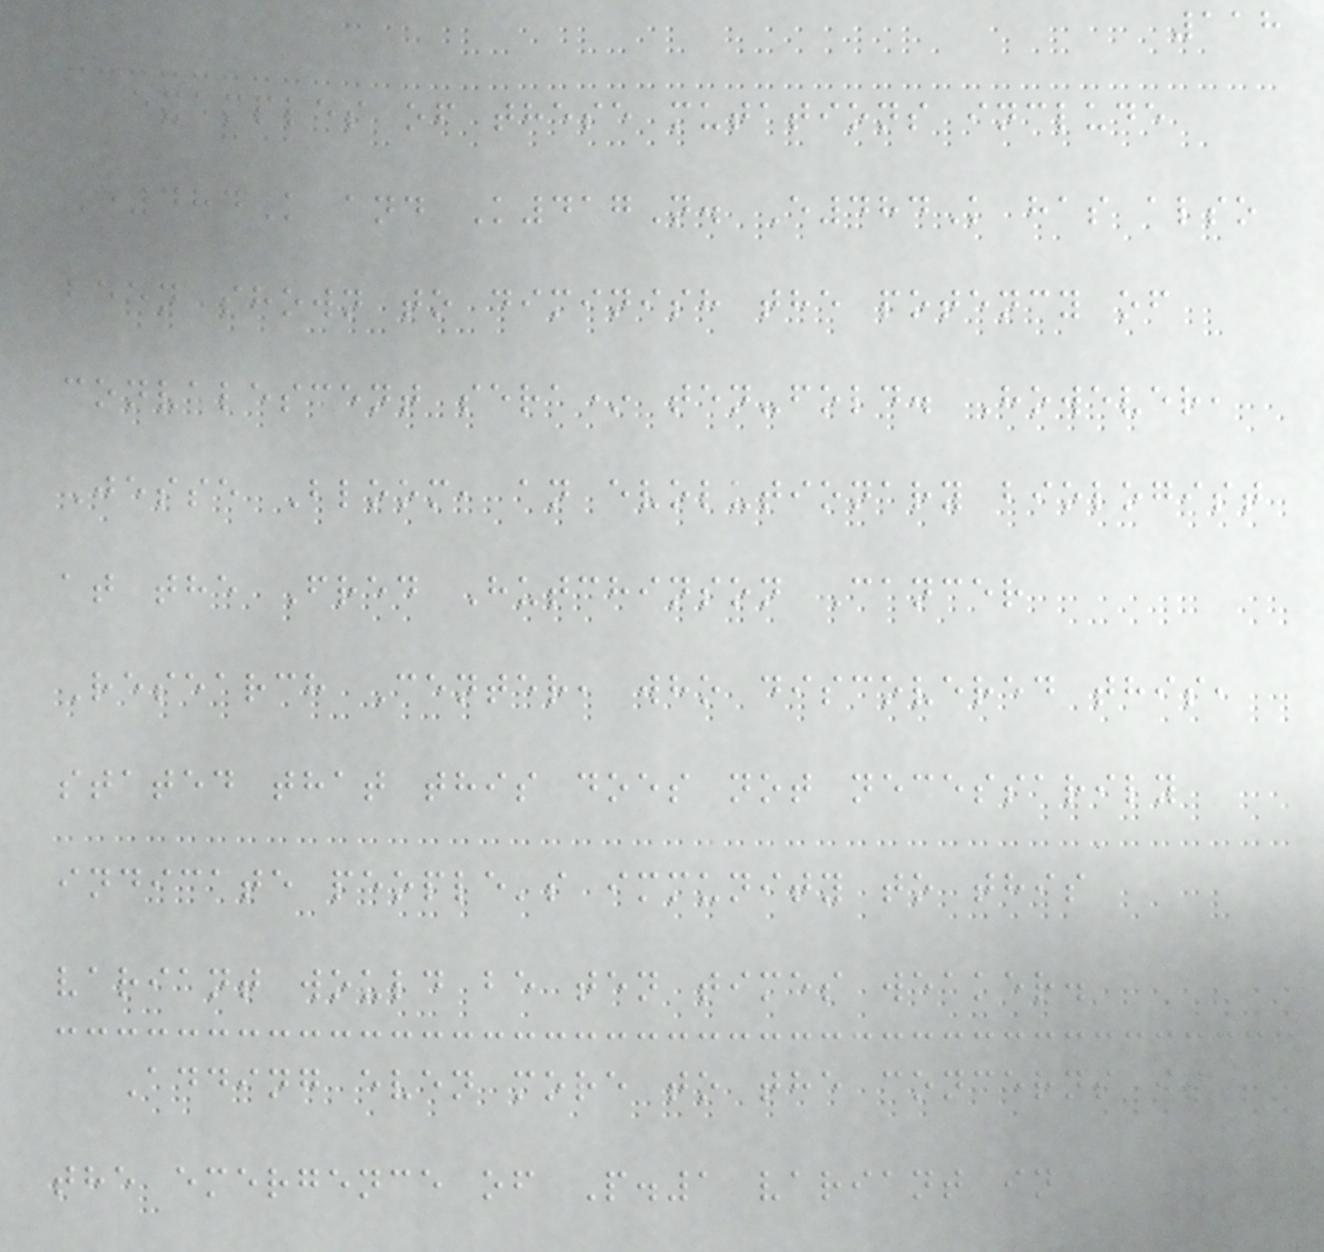118
examples of these mutations include
E484K and K417N. E484K has also
been shown to diminish the potency of
convalescent sera* ten-fold. However,
Jesse Bloom, an evolutionary biologist
at the Fred Hutchinson Cancer
Research Center, who discovered this,
stated that this does not necessarily
indicate people's immunity to this
variant would be ten times weaker.
Adding even more to the concerns is
the emergence of P.1 variant in
